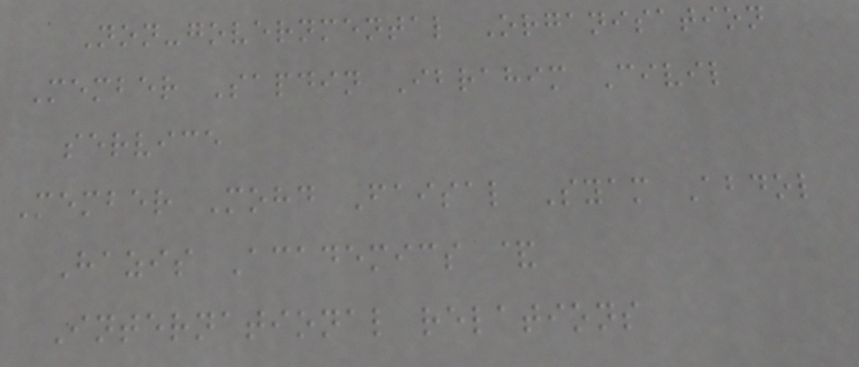Non-governmental Organisation
Member Sapdin Ibrahim Civil
service
Member Mohd Faisal Syam Abdol
Hazis Academics &
International relations
